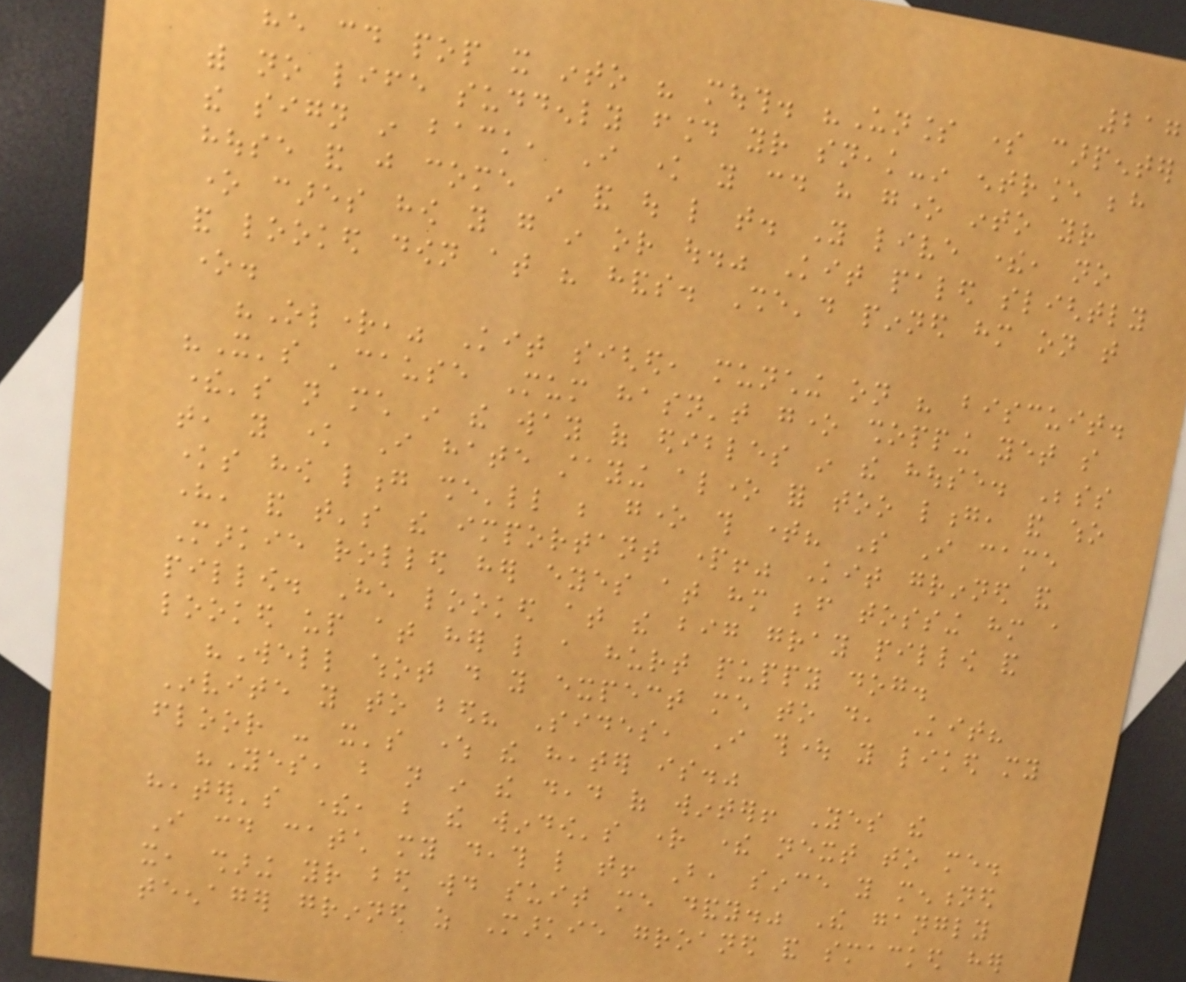217
he could pop it into his mouth. "Unless some carpenter
with no life suddenly found your sneak-in entrance behind
the sign in back, I know you could have gone into your
house and just come in and out like that. You live there, no
one cares how you go in or out." Kit paled slightly
and looked down at his hands. She'd pinned him on that
one.
"Olright," Kit sighed, munching on his biscuit.
"It's 'cause Mum hasn't gone shopping yet so
there's not much in the way of edibles in the house. Besides
that, you know I hate staying alone for too long, and who
knows how long she'll be gone this time? So I came
here, and that's the important part!" Kit grinned and
Markie rolled her eyes at him before tossing him a
pillow. He looked at the big gray pillow and
looked up at her like a hurt puppy dog.
"Well whot do you expect me to do, Kit?
Invite you to bed? Sides, I thought you liked my
floor - it's where the heater is."
"Yes, but not in the dead of winter! Yes the
heater's there, but the window's right there next to me.
I could catch my death like that! But, since you mentioned
it, sharing your bed would suit me dandy." The gangly
teenager grinned as Markie groaned and smacked her
